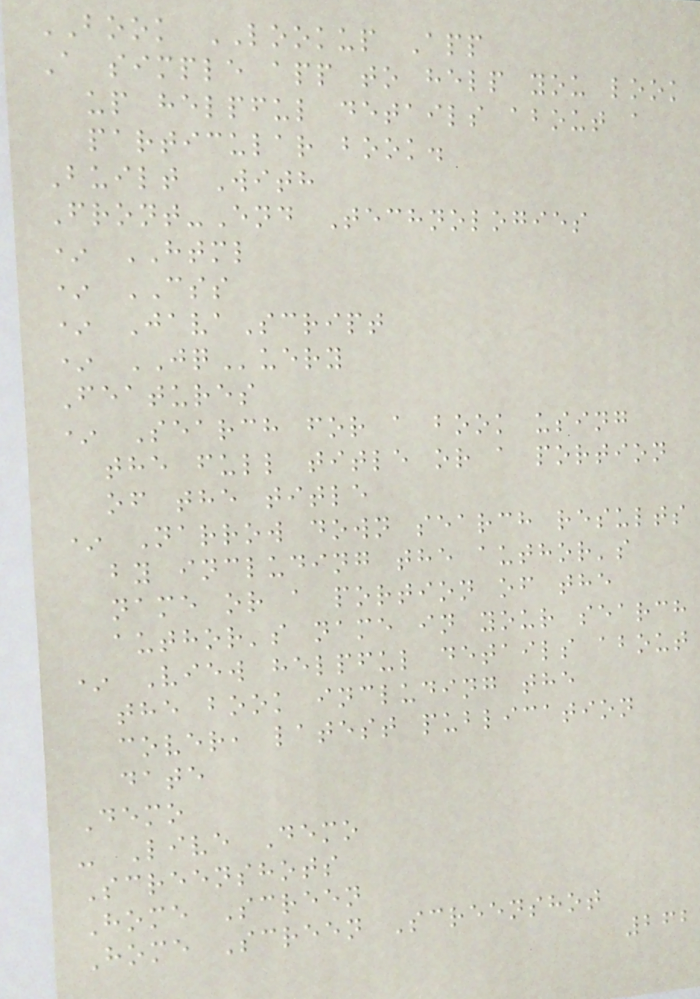BOOK LOOKUP App
A simple app to help you look
up helpful details about a
particular book.
Built With
Front-End Technologies
* HTML
* CSS
* JavaScript
* JQuery
Features
* Search for a book using
the full title or a portion
of the title
* Narrow down search results
by including the author's
name or a portion of the
author's name in your search
* View helpful details about
the book including the
cover, latest publication
date
Demo
- Live Demo
Screenshots
Home Screen
Home Screen Screenshot
262
